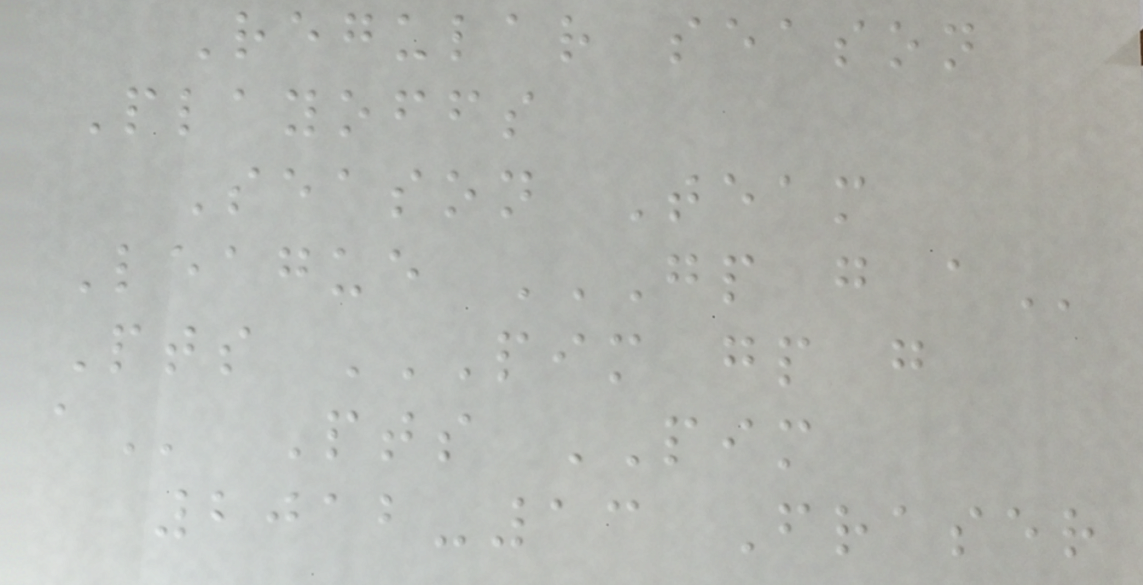Regular season
Playoffs
Season Team
League GP G A
Pts PIM GP G
A Pts PIM
2012-13 Fraser
